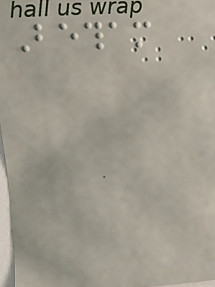Betham
